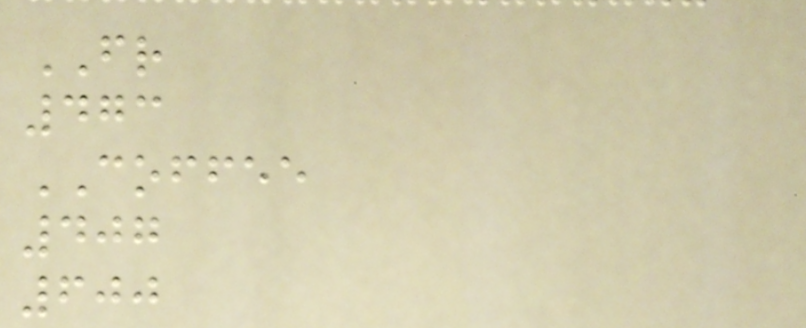FR
473
COFFEE
407
600
